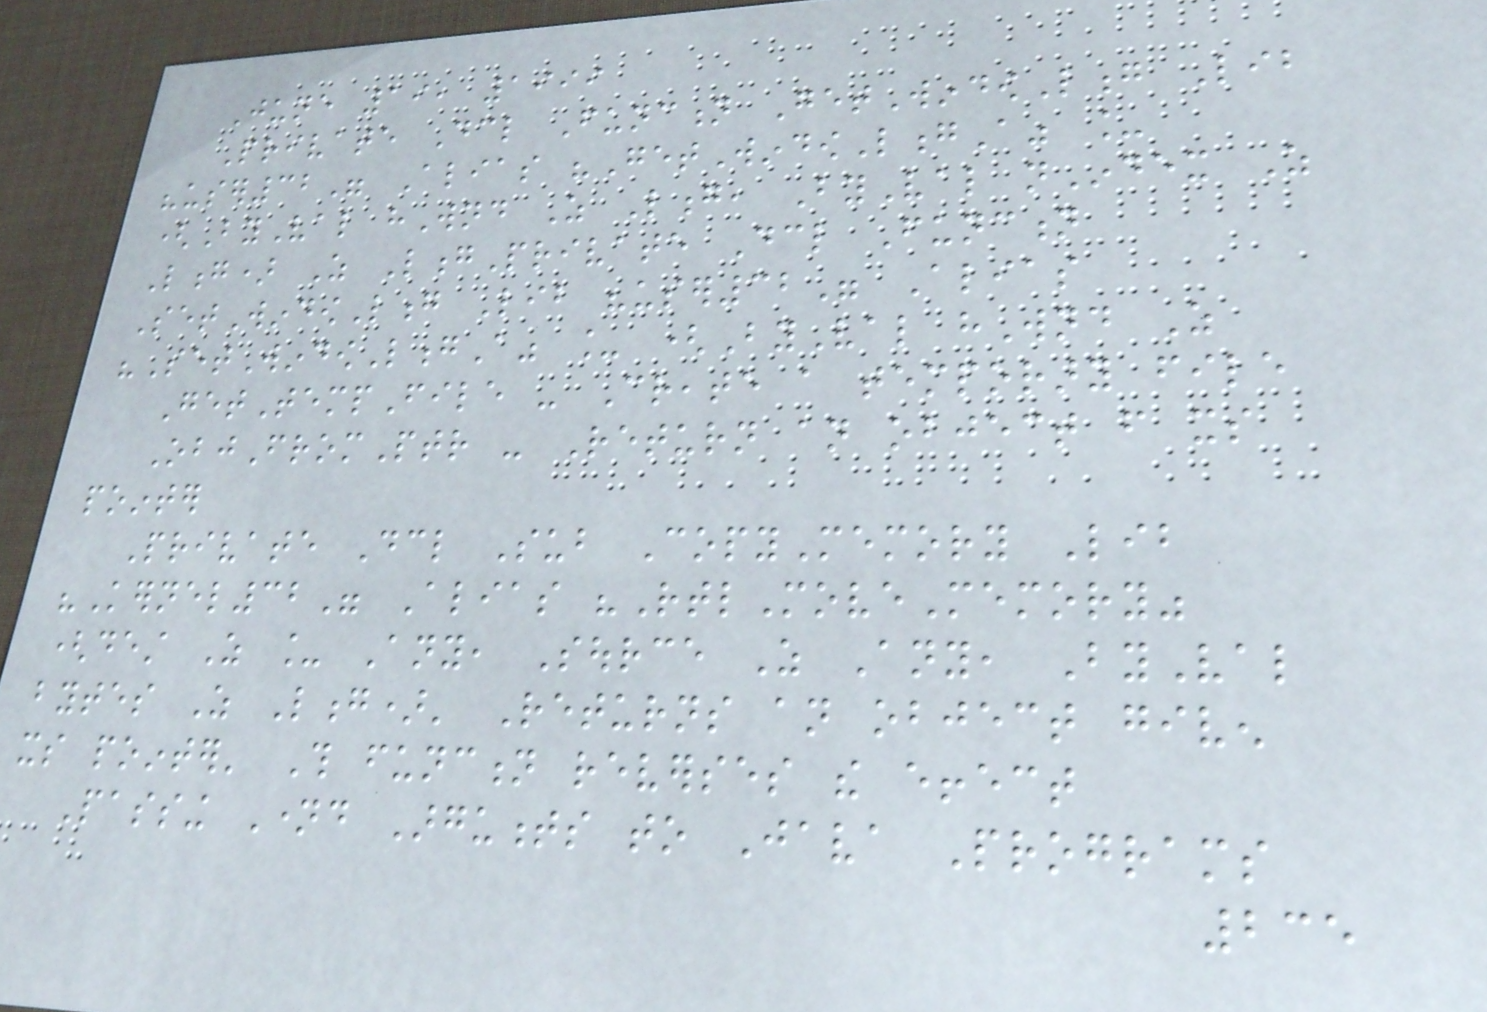June 19, 1999
Private Declare Function GetWindowLong Lib
"user32" Alias "GetWindowLongA" _
(ByVal hWnd As Long, ByVal nIndex As
Long) As LongPrivate Declare Function
SetWindowLong Lib "user32" Alias
"SetWindowLongA" _ (ByVal hWnd As
GetTempFile - Create a temporary file
ObjFromPtr - Return an object from its
pointer
Private Declare Sub CopyMemory Lib
"Kernel32" Alias "RtlMoveMemory"
(dest As _ Any, Source As Any, ByVal
bytes As Long)' Returns an object given
its pointer' This function reverses the effect
Passing Named Arguments to Java Programs
235
